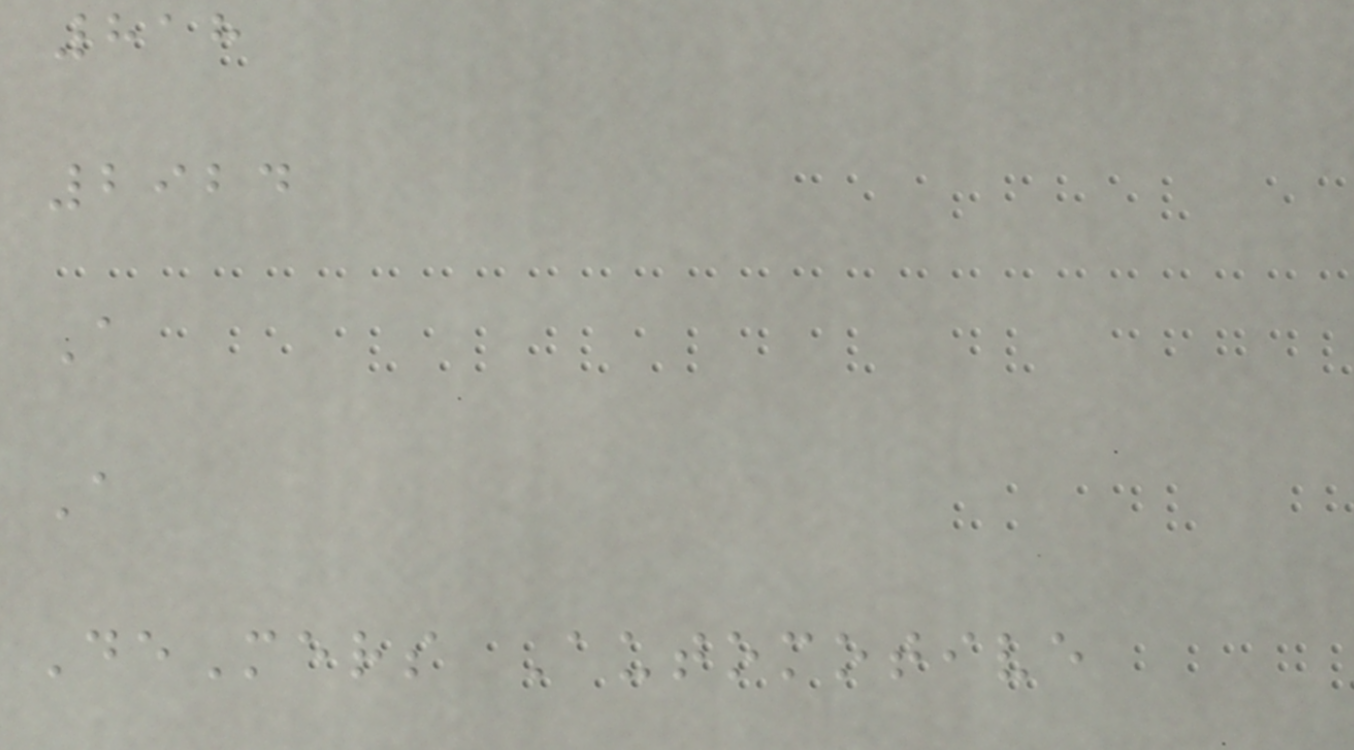818
2924
A
A
DeMers Automotive
